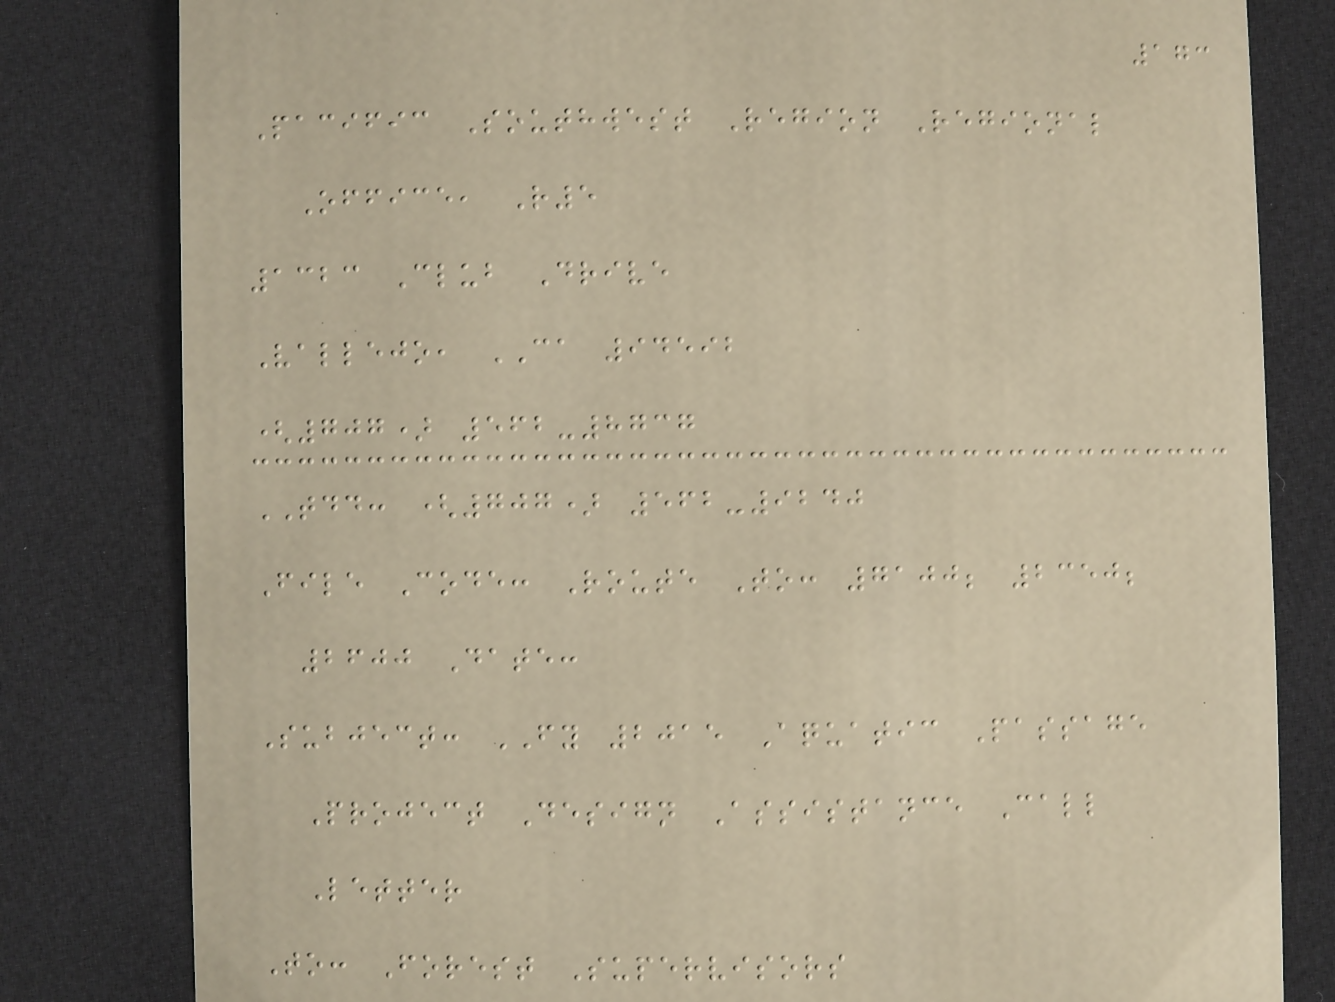173
Pacific Southwest Region Regional
Office, R5
1323 Club Drive
Vallejo, CA 94592
(707) 562-8737
TDD: (707) 562-9240
File Code: Route To: 7100; 2350;
2600 Date:
Subject: FY 2015 Aquatic Passage
Project Design Assistance Call
Letter
To: Forest Supervisors
